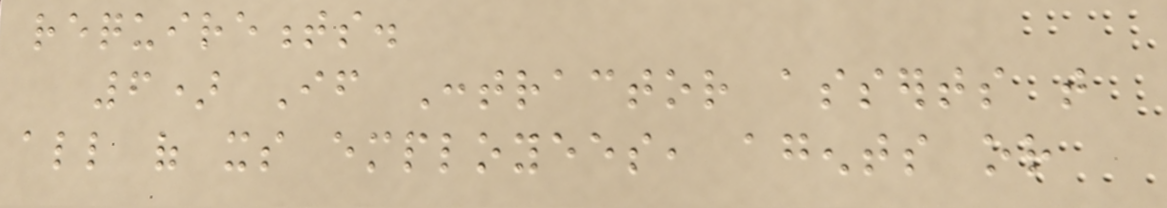requirements.
6) If Contractor asserts that
all of its employees, agents or
